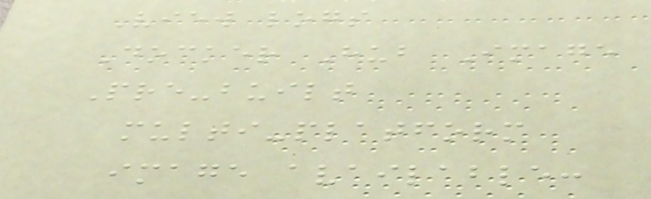View logs
Docker Hub Image
Pre-built
multi-platform
image available:
